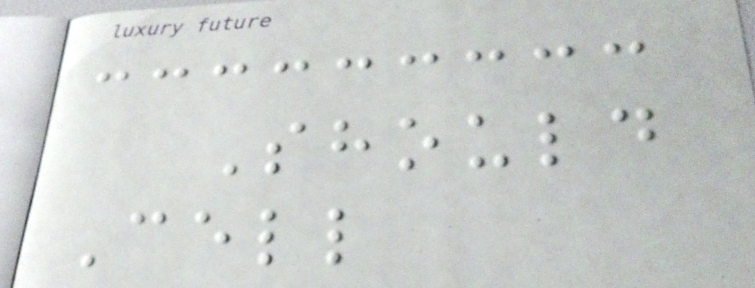Should
Cell
